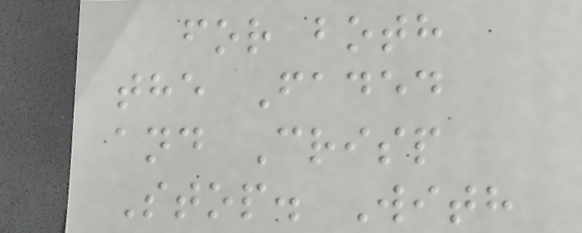for both
the Faded
and Crisp
Stop. With
